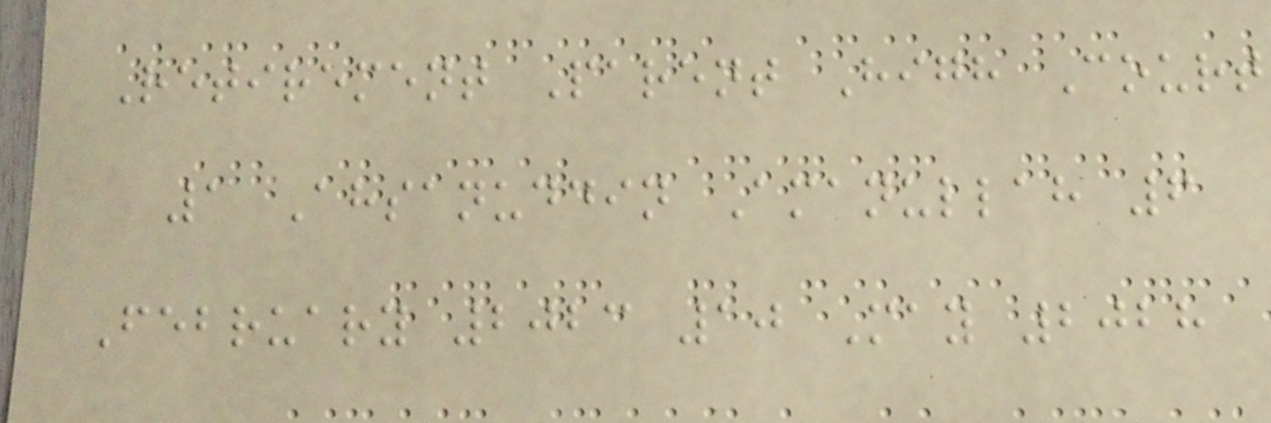Retirement Parent High Court
1 Ahsanuddin Amanullah 6
February 2023 10 May 2028
